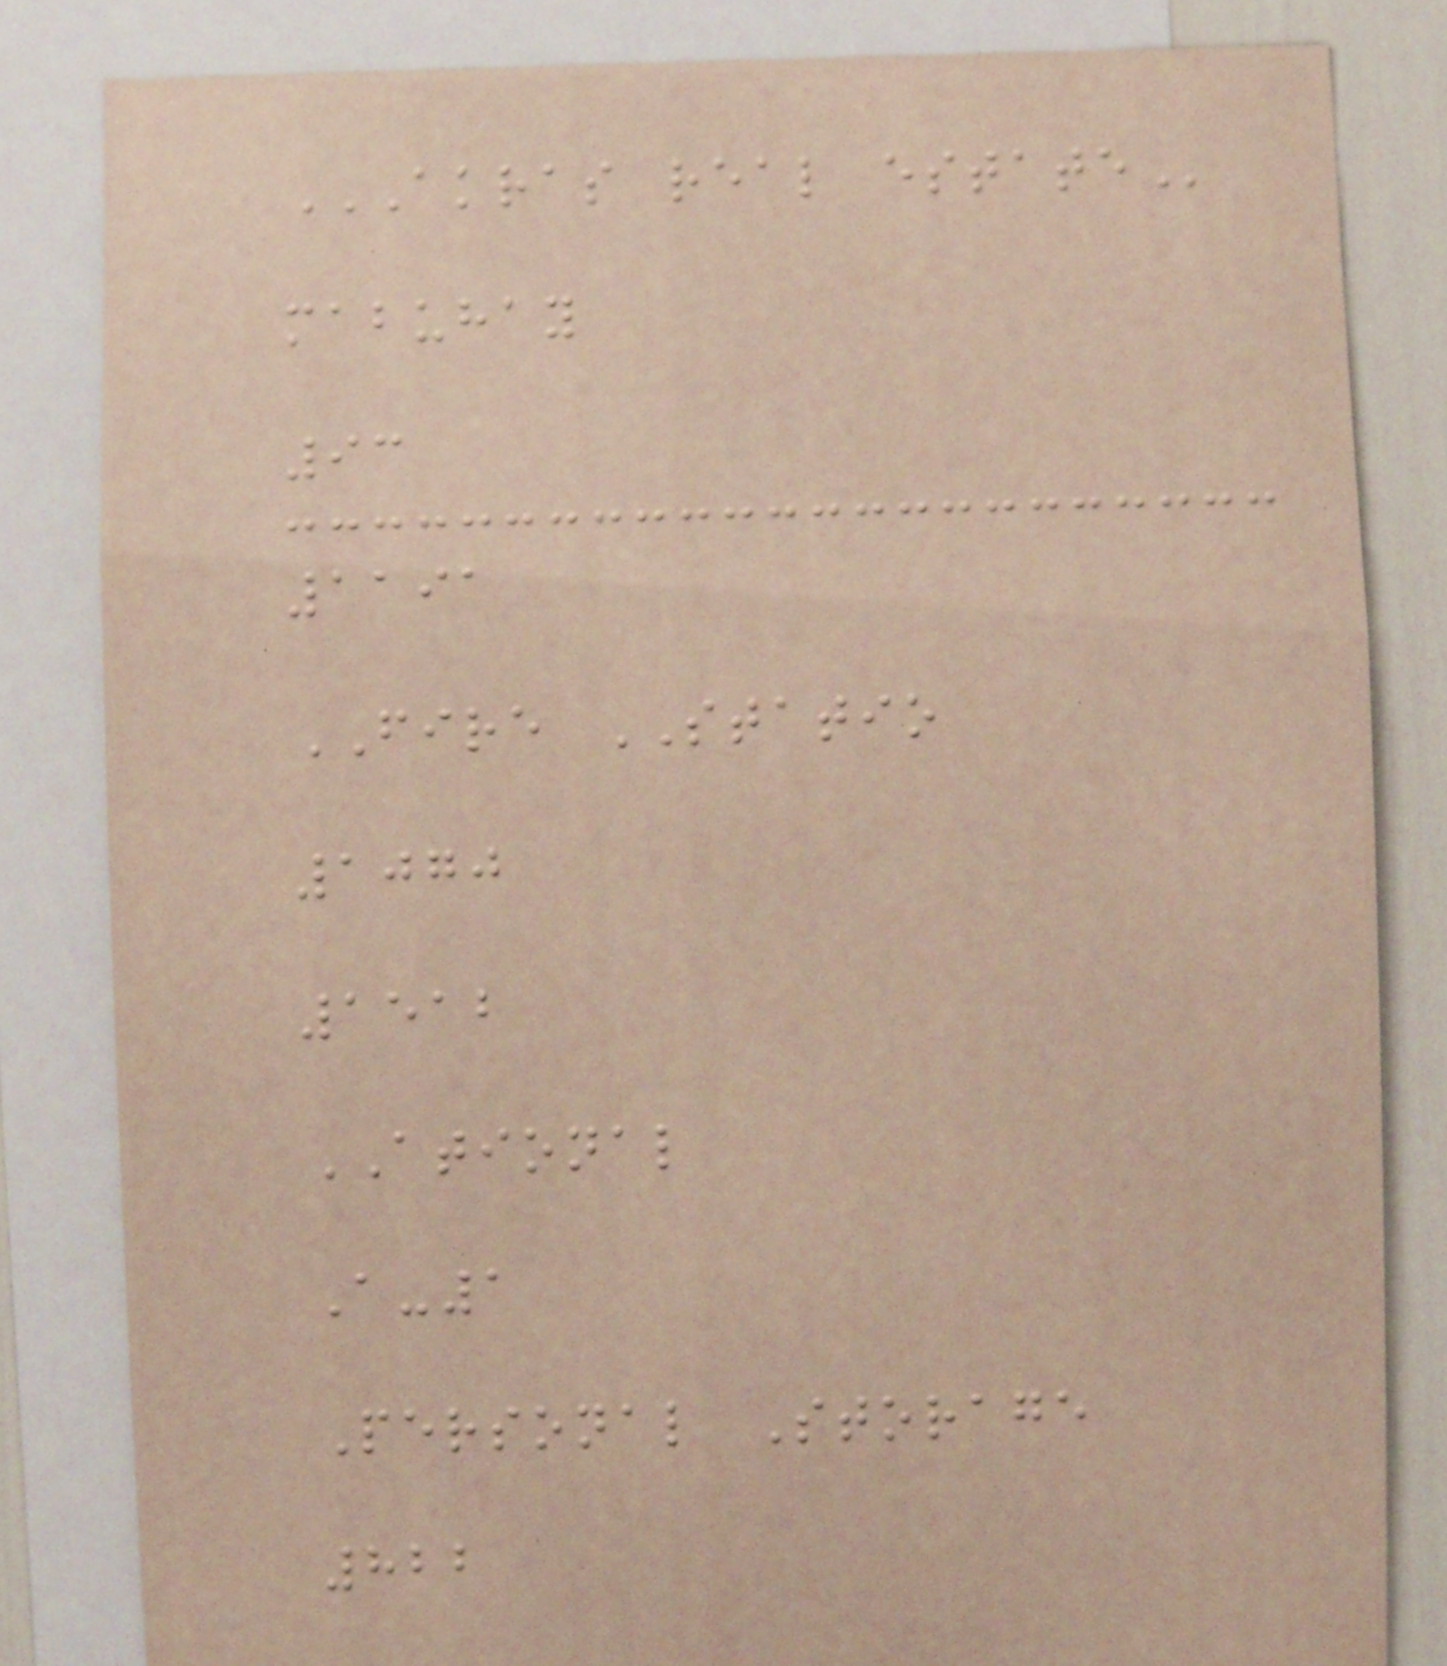AKRAS REAL ESTATE
mabuhay
93
1191
FIRE STATIO
1070
1512
ATIONAL
A-1
Personal Storage
822
